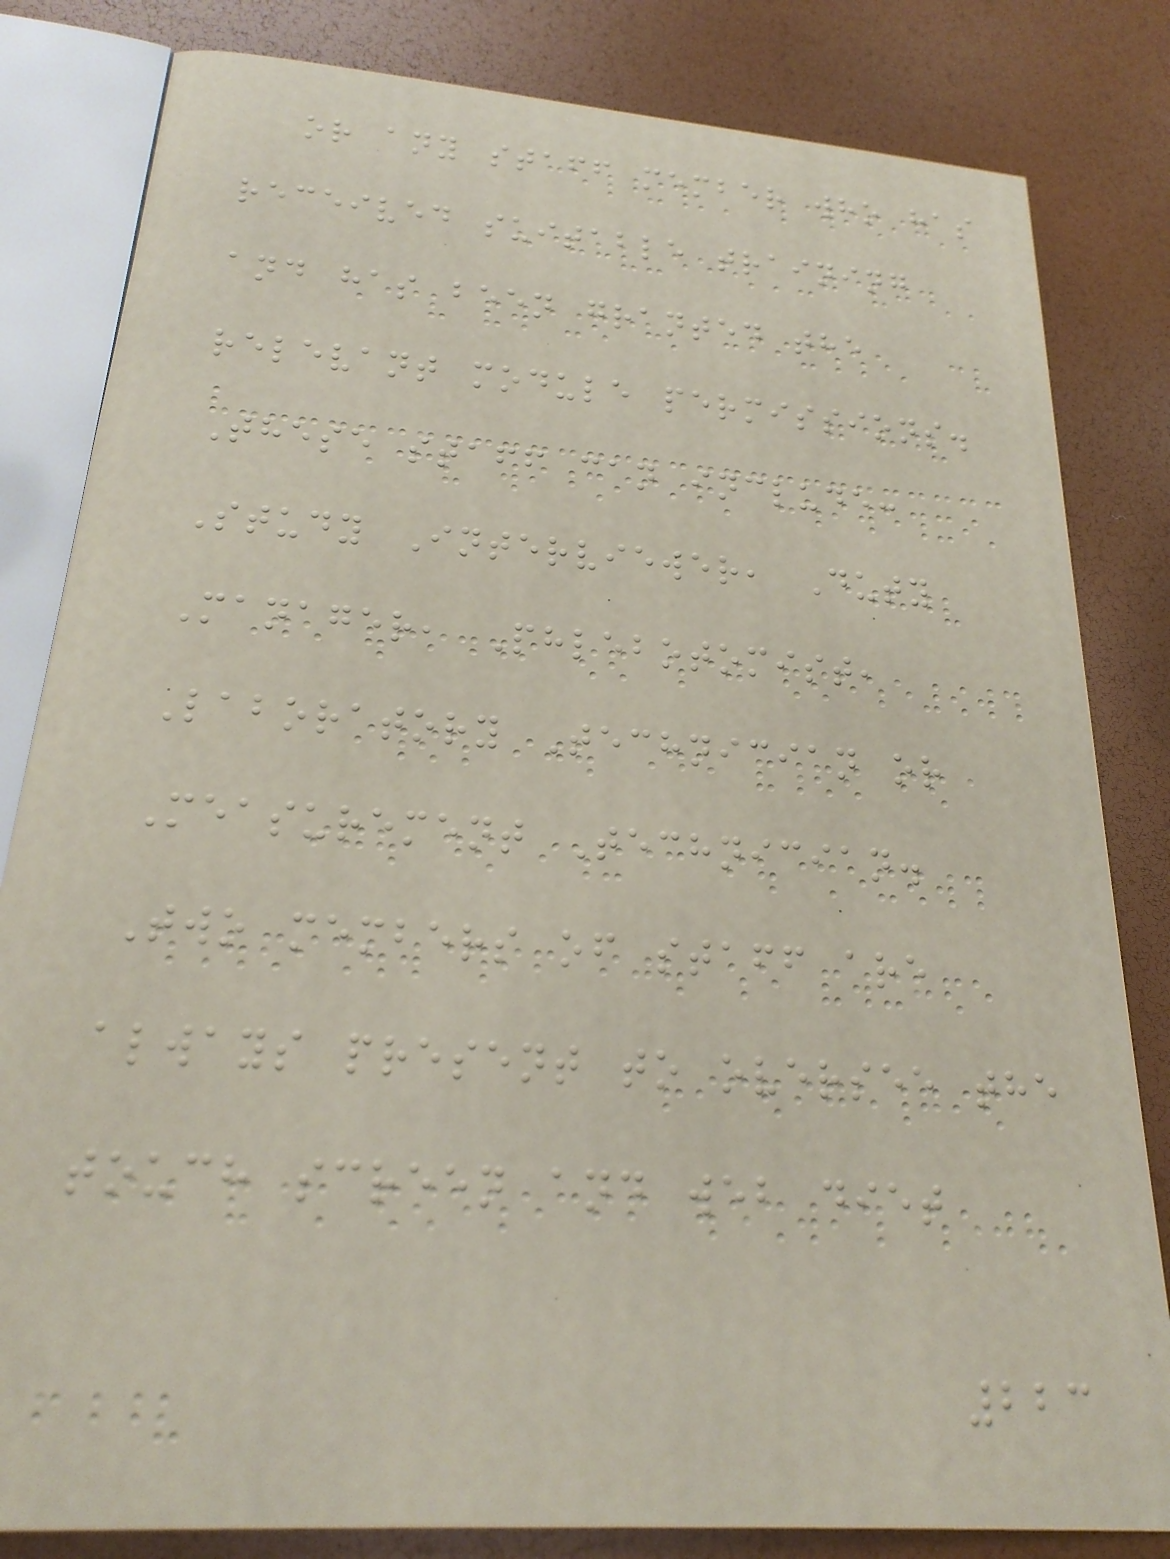or any staff member who has
received suitable training
and has been granted the
relevant module permissions.
These staff can include:
Study Interviewer, Duty
Manager, Phlebotomist,
Laboratory Technician or
Measurement Technician.
Two members of staff are
always present to oversee the
touch screen and web diet
223
